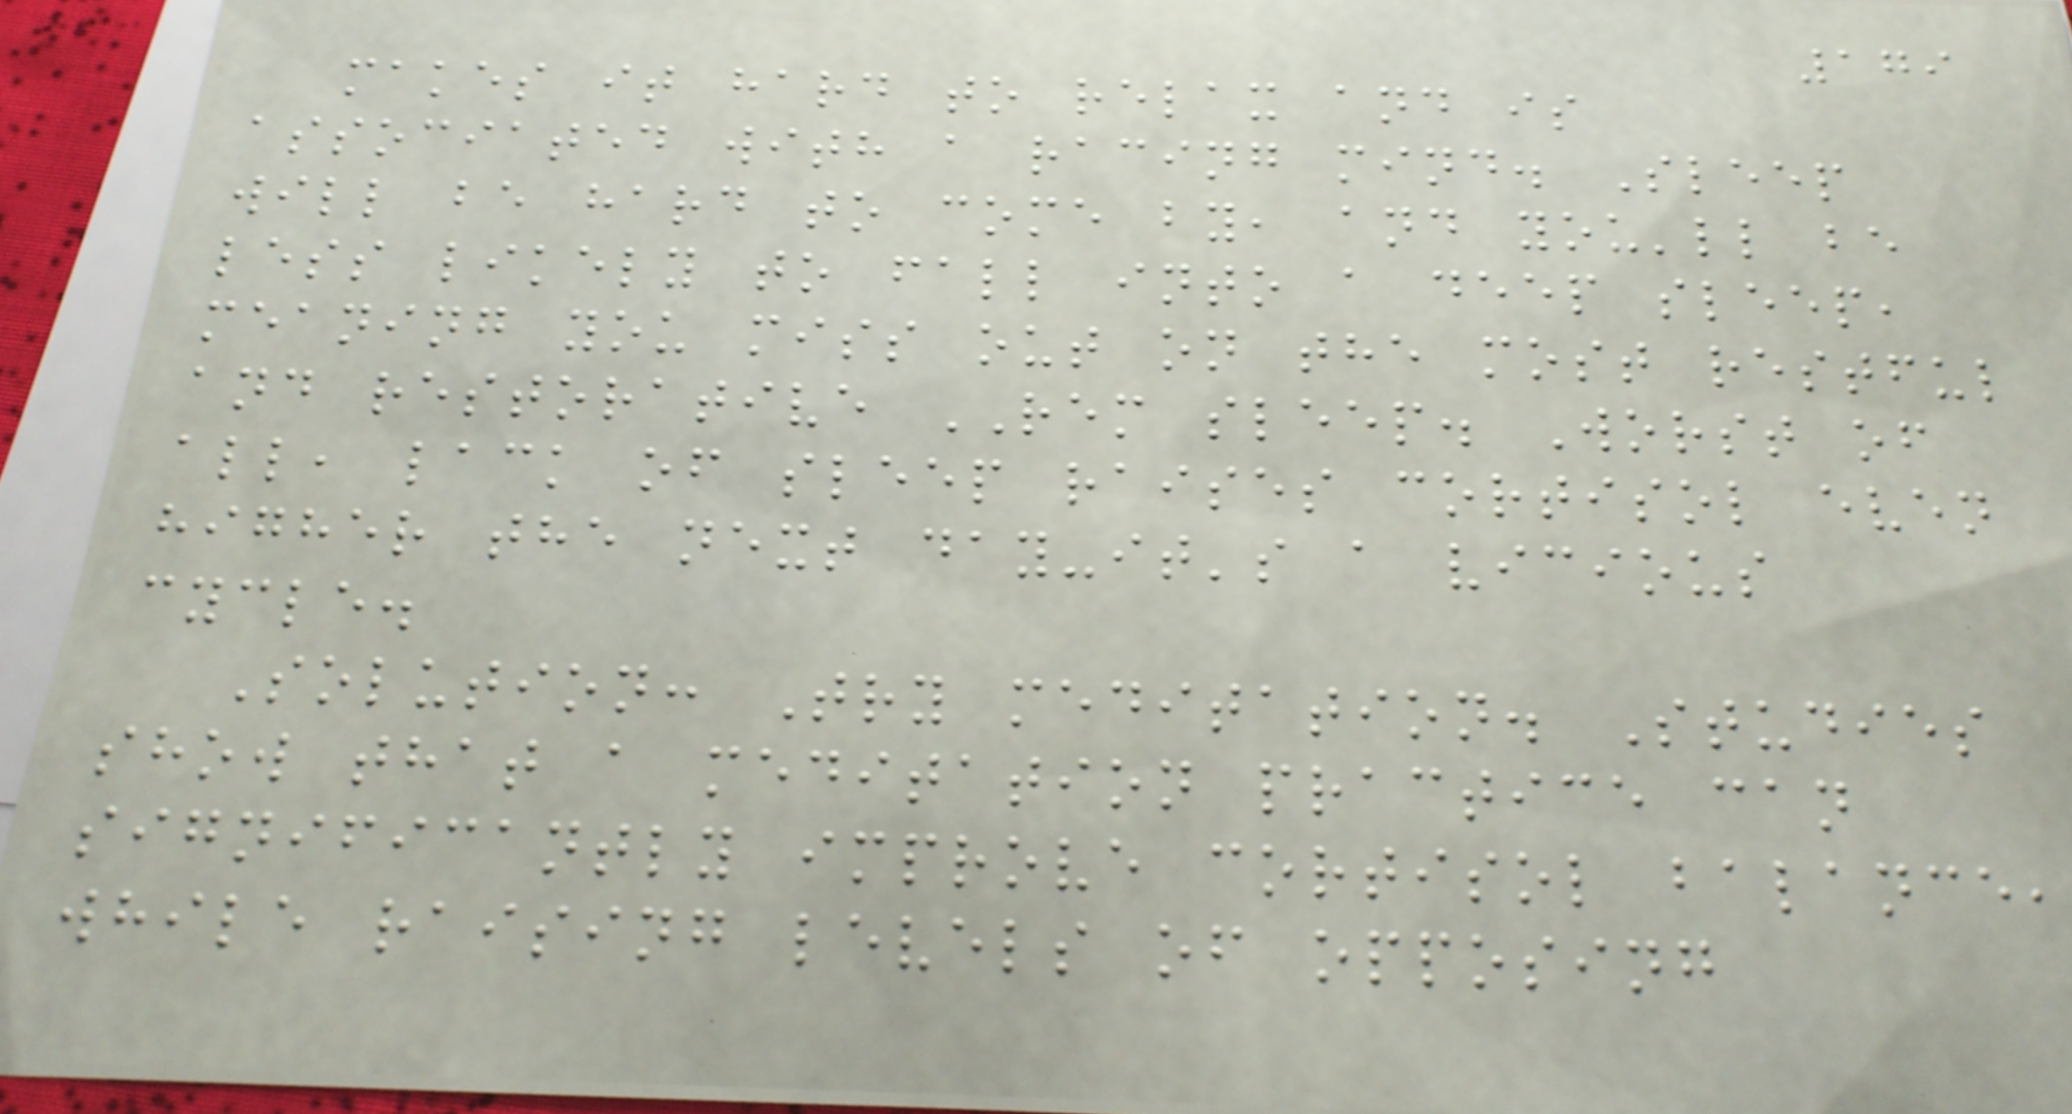179
makes it hard to relax and is
associated with a racing mind. Sleep
will be hard to come by, and you'll be
less likely to fall into a deep sleep,
meaning you miss out on the most restful
and restorative REM sleep. Worst of
all, lack of sleep raises cortisol even
higher the next day-it's a vicious
cycle.
Solution: Try meditation. Studies
show that a meditation practice can
significantly improve cortisol balance,
while raising levels of opposing
